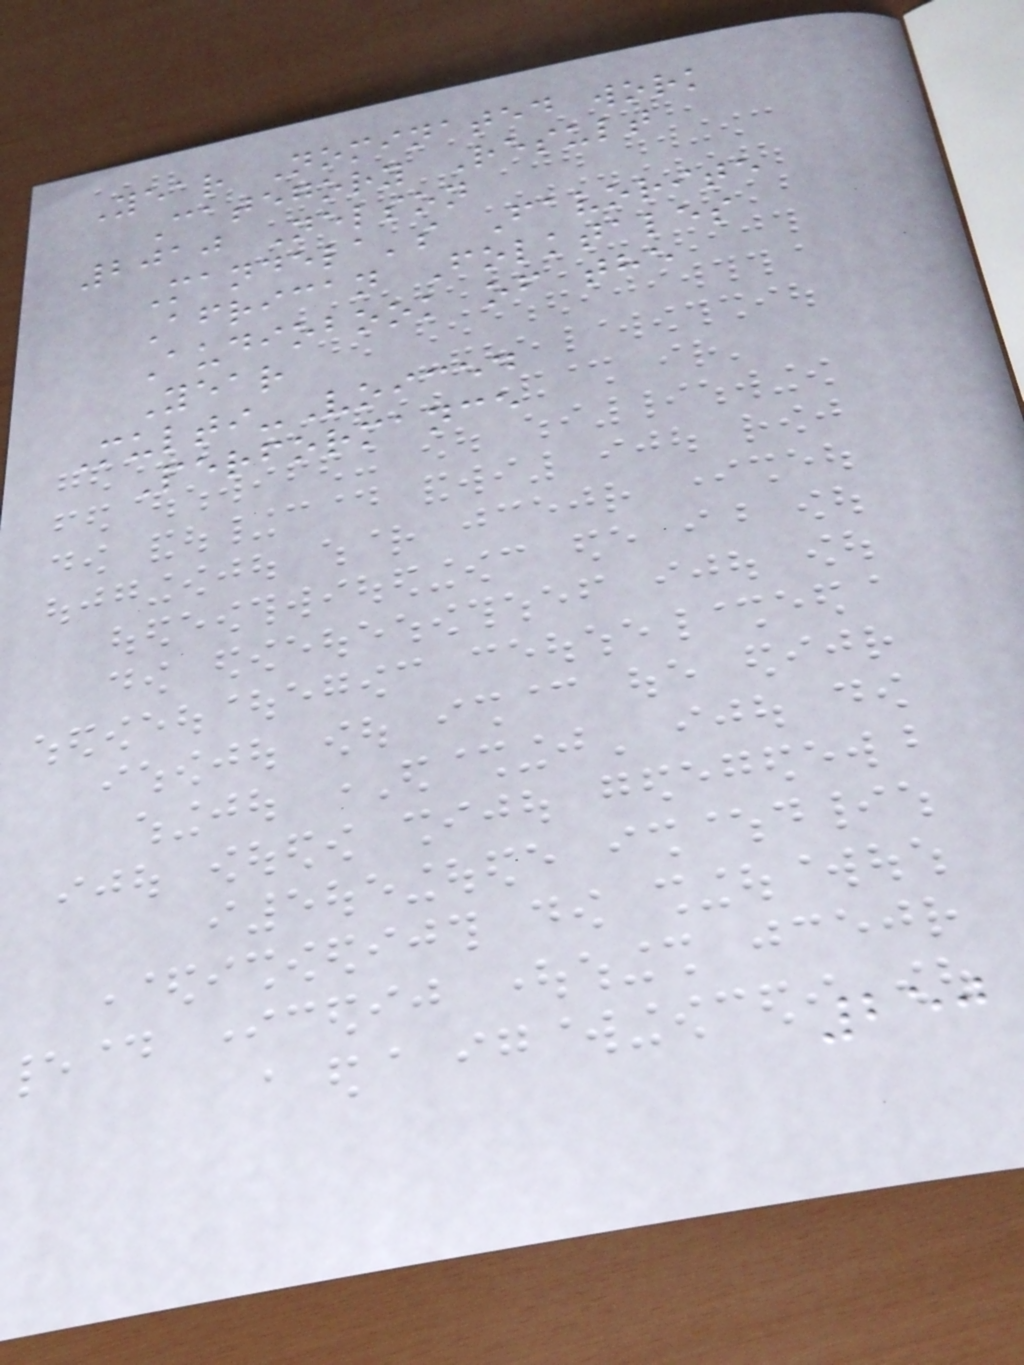Year Nominated work
Category Result
2010 Nelson
Mandela's Favorite
African Folktales
Audiobook of the
Year
Multi-Voiced
Performance
250
